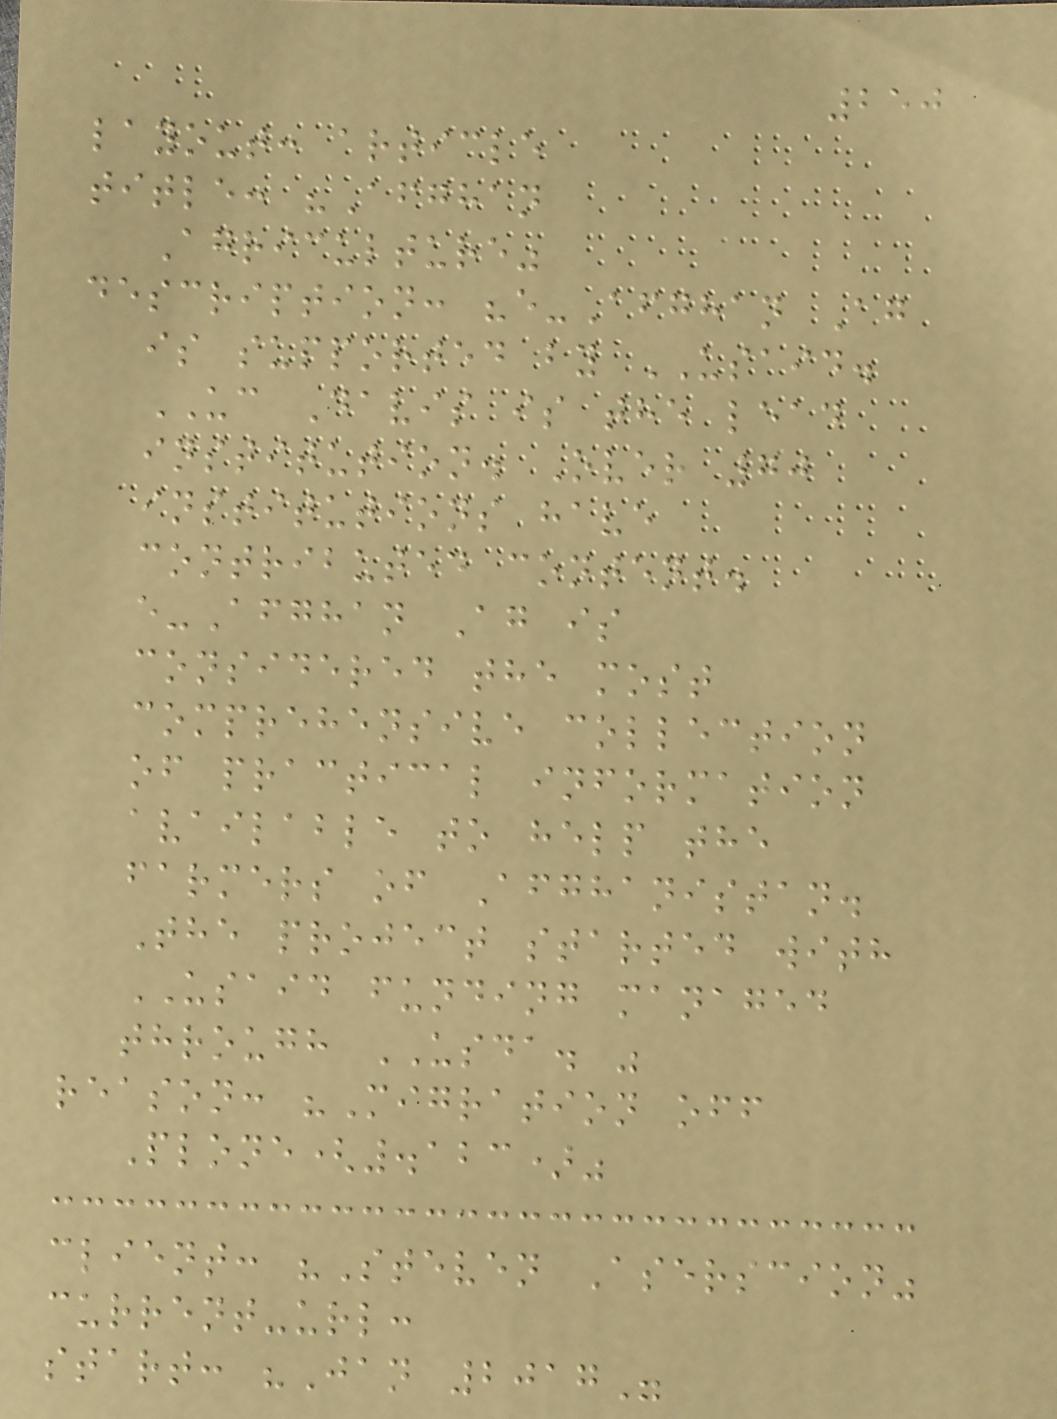250
layout: article
title: "Afghan
Agriculture"
description: "e-Afghan Ag
is supported by USAID.
UC Davis is the lead
institution. Over 70
institutions have
contributed content.
e-Afghan Ag is
considered the most
comprehensive collection
of practical information
available to help the
farmers of Afghanistan.
The project started with
USAID funding managed
through USDA. "
reason: "Migration off
Plone(.123)"
client: "Steven Aserscion"
current-url:
start: "Jan 2017"
